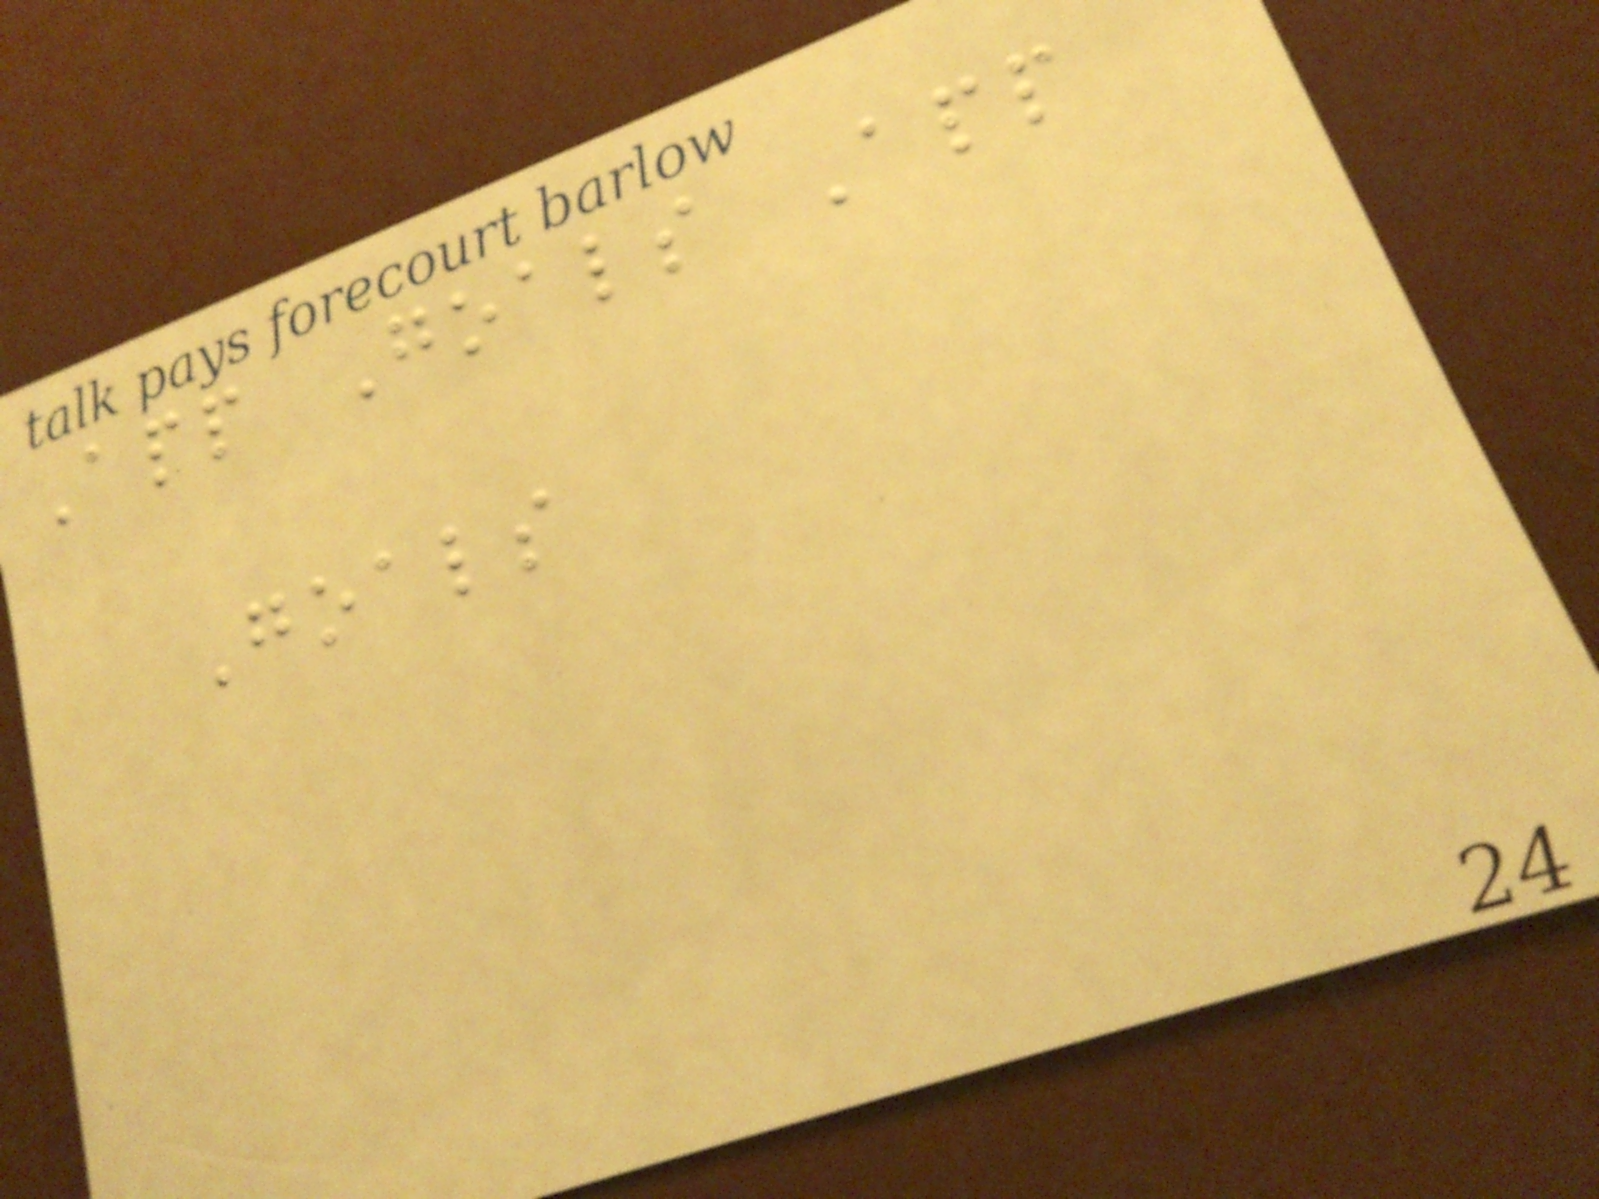App Goals App
Goals
